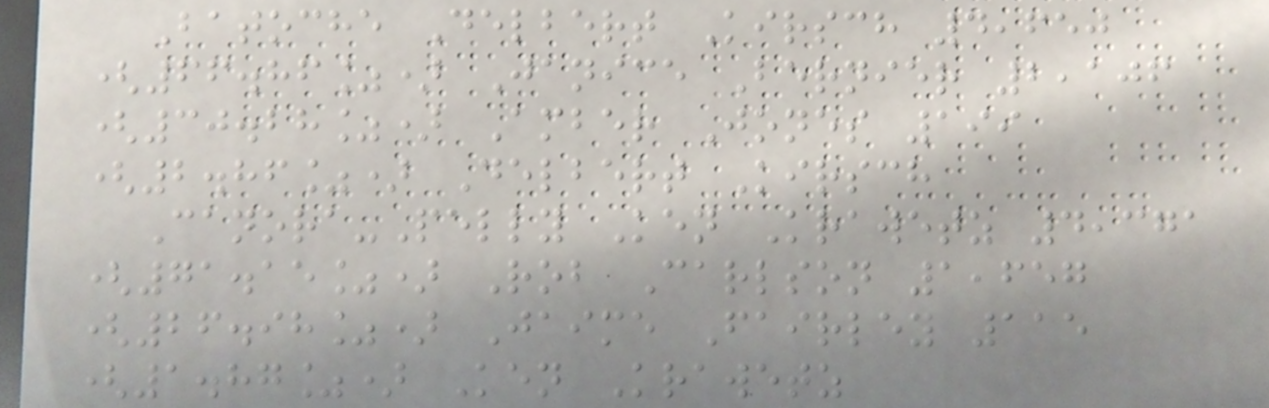Batoche Delbert Kirsch 4,650
(66.86%) Janice Bernier 2,106
(30.28%) Amber Jones 199
(2.86%) Delbert Kirsch
Canora-Pelly Ken Krawetz 4,371
(71.15%) Rob Carlson 1,657
(26.98%) Jaime Fairley 115
(1.87%) Ken Krawetz
